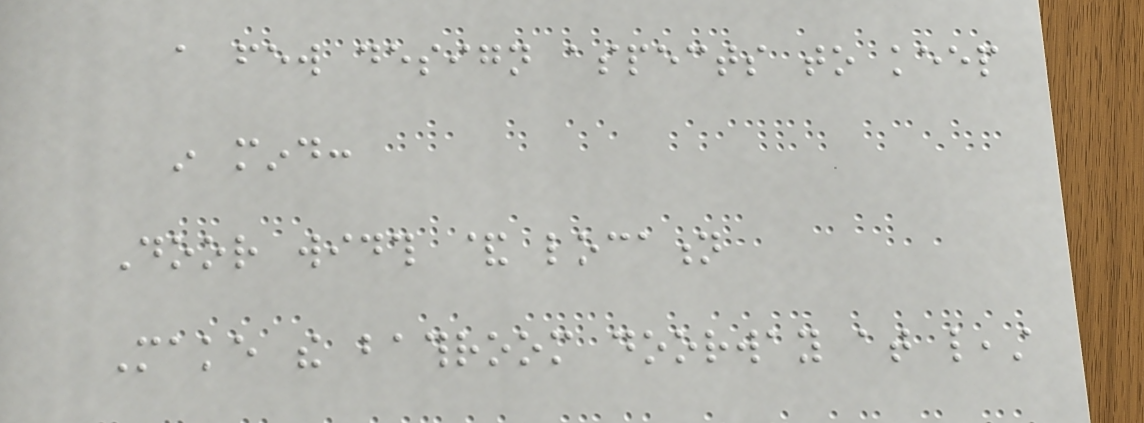a few design aspects to keep
in mind:
Door width & location
Make the bathroom doorway at least
